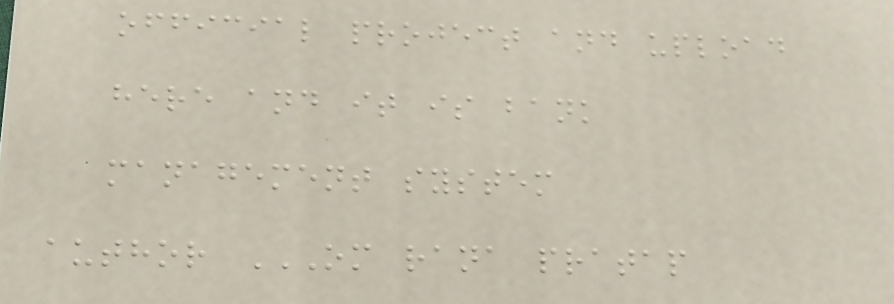official project and upload
here and it is bank
management system
author OM RANA PRATAP
